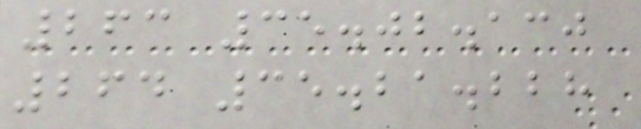263 35.02.130
264 35.21.228
